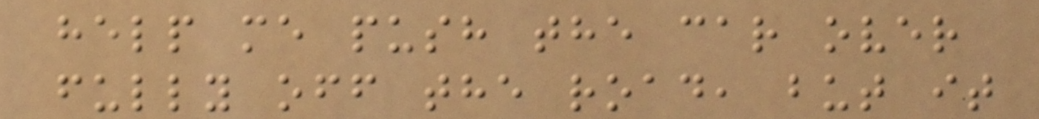help me push the car over
fully off the road, but it
